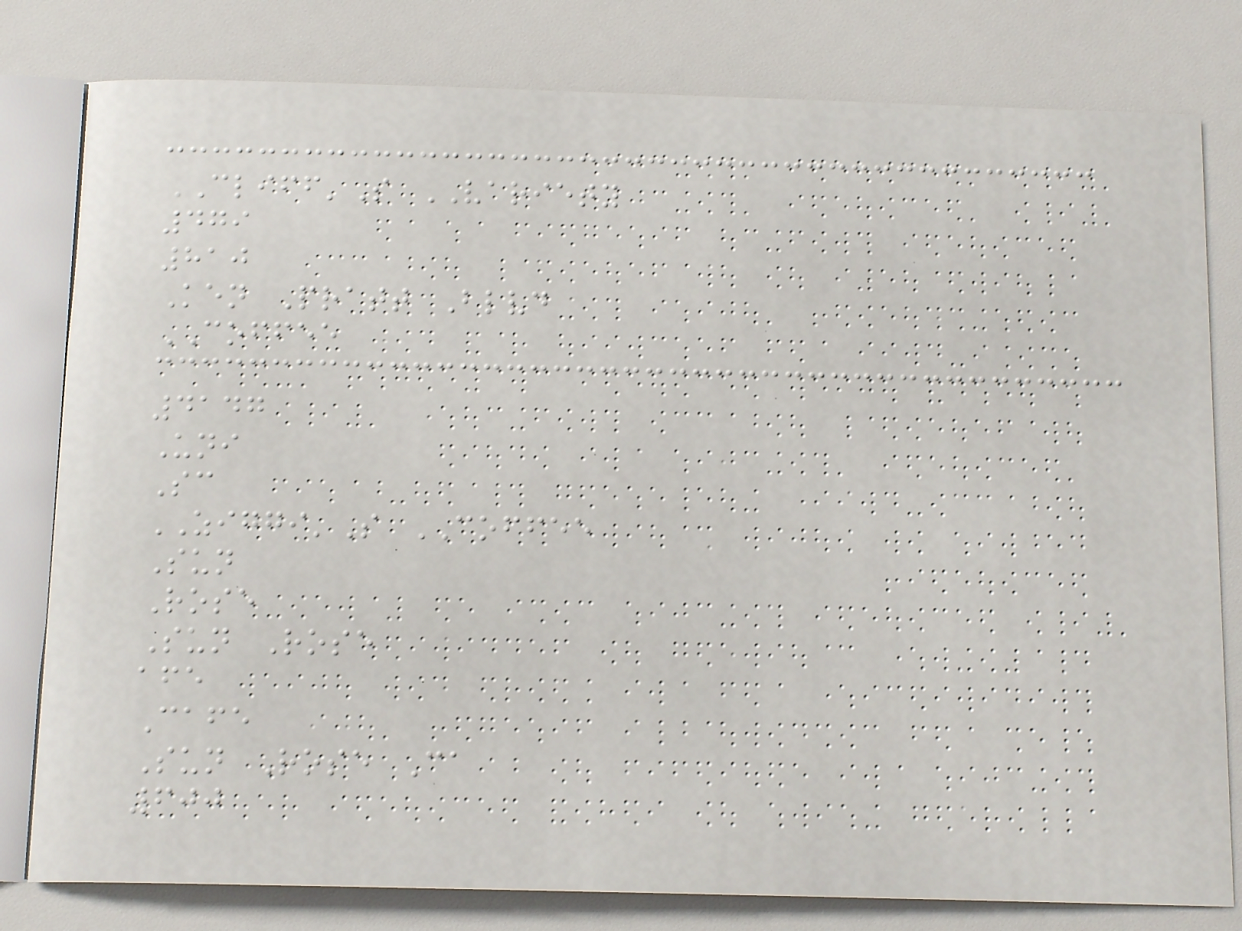CLIFF'S VARIETY
479
810
Ken Pratt Blvd
COFFEE
4147
Uni
Sc
ZIGGI'S COFFEE
Sun
Rose
Sun Rose
afe
Cafe
Sun Rose Ca
600
